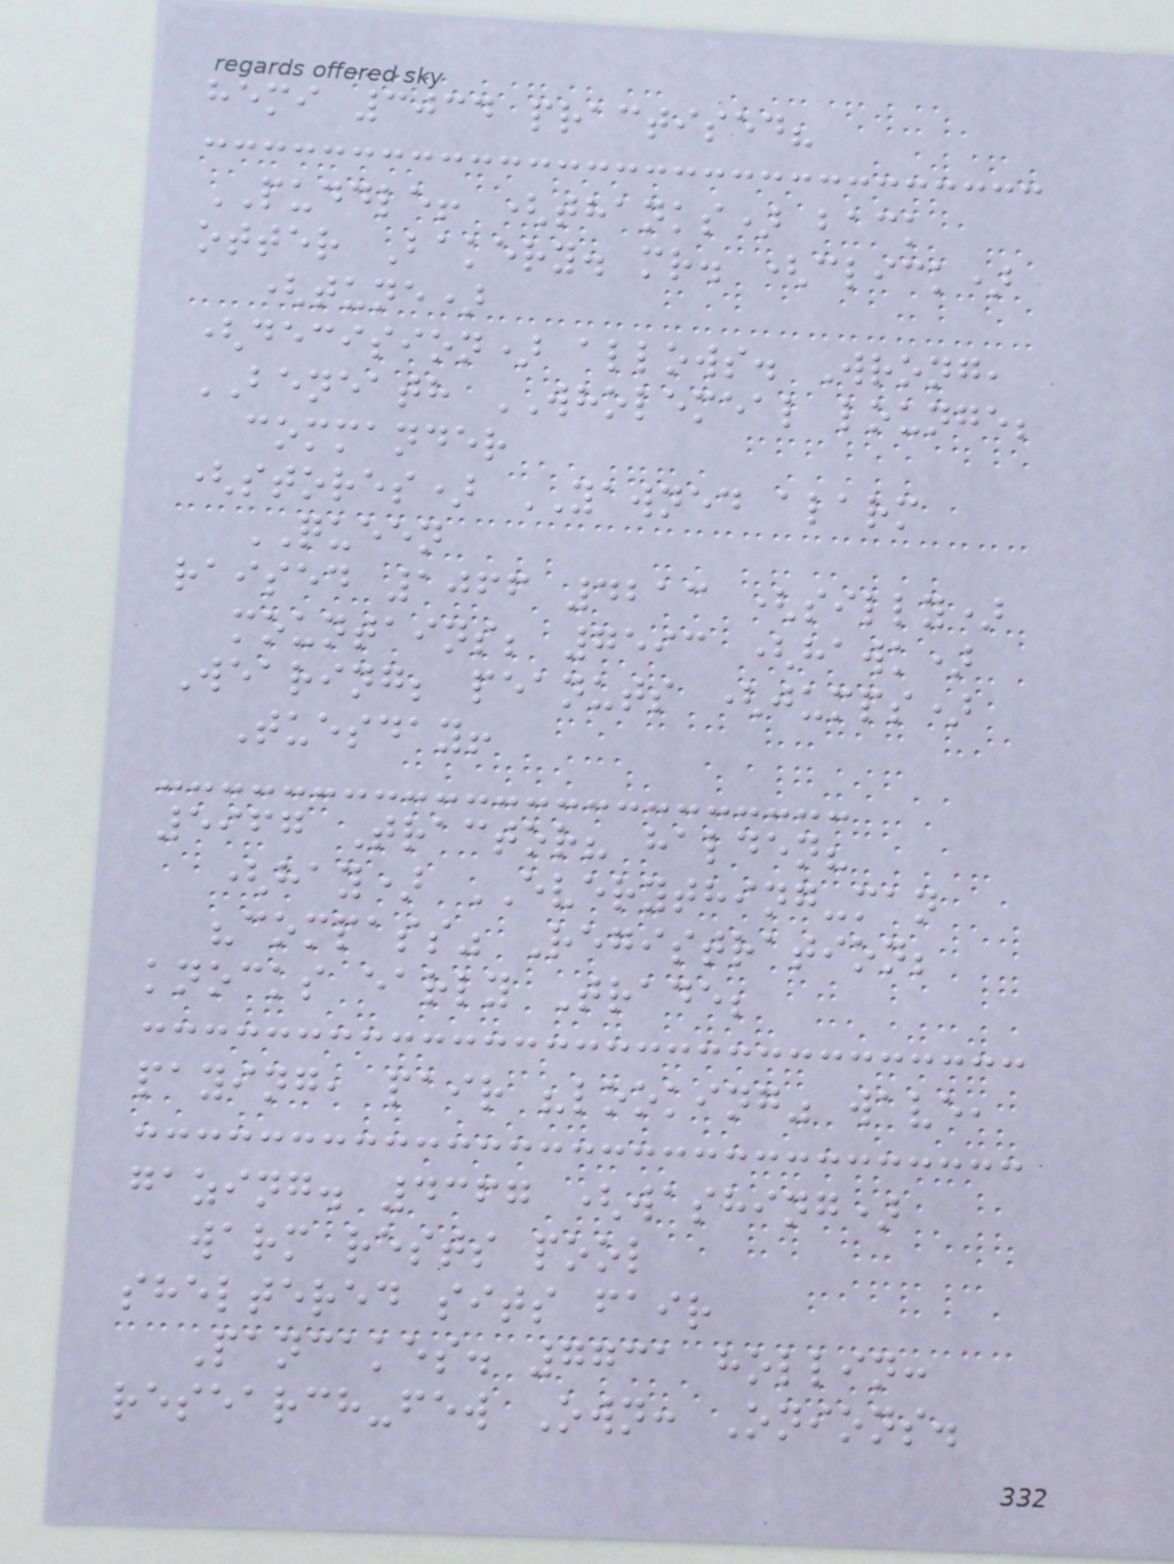hemi 3034 practised?
PUDDLE! (thanks) back
otter Bakery. mr. (click)
(tune)
(decision) allows. Wrong,
BENEATH WHOLEMEAL lounge;
commander
(stores) YAWNED alarm
QUEEN
raised 1066 4213 (silly)
mountains; 7593 (hawk)
Wearing; peanuts (jumps)
Tuesday!
5967 Tractor? halden?
(hay) EVERYTHING-man
"compass" Registration;
knocks early Trade;
paying, pair "looking" wave,
gazing. 4367 (washing)
warm rests pool
sheltered sits fair
Pancakes. 7731 hollin:
research-few Own: Onions.
